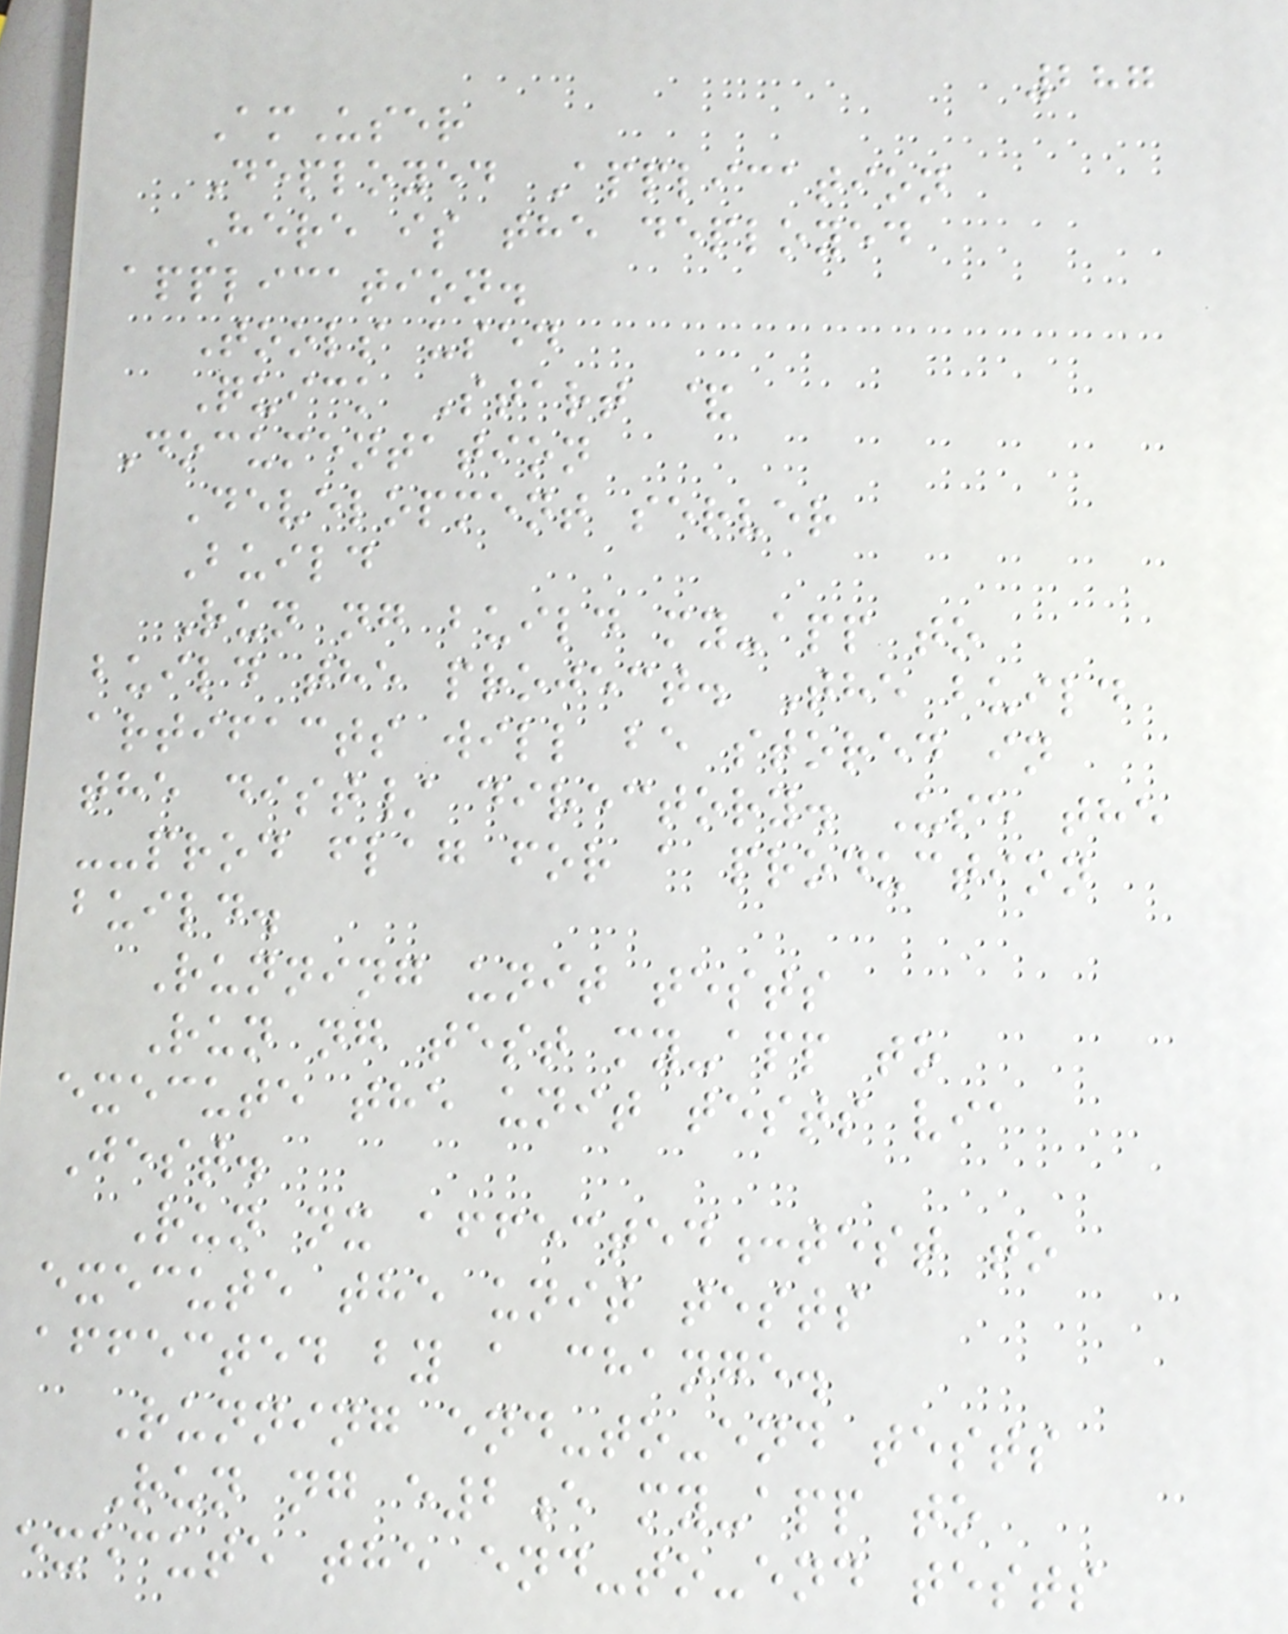287
AmUser
Deployed Application
Here is the deployed
application.
Tools used
Quick Start &
Documentation
Development server
Build
Run ng build my-app to
build the project. The build
artifacts will be stored in
the dist/ directory. Use the
--prod flag for a production
build.
Running unit tests
Run ng test my-app to
execute the unit tests via
Jest.
Run nx affected:test to
execute the unit tests
affected by a change.
Running end-to-end tests
Run ng e2e my-app to
execute the end-to-end tests
